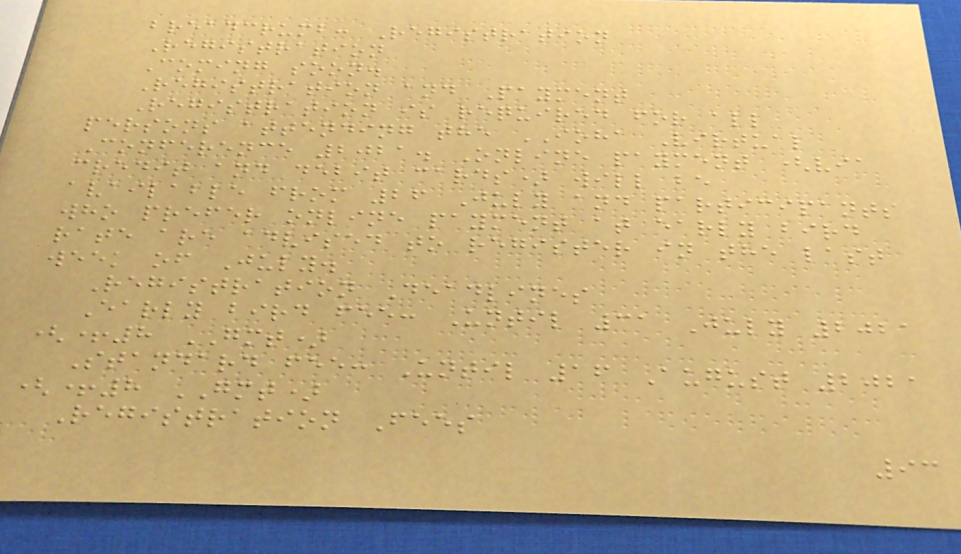breadcrumb: Registration
Registration
Coming soon.
Registration and Payment
Registration is required for all
persons attending the IOHA Virtual
Conference 2021. Online payment (via
credit and debit cards) will be
available from 26 July and participants
who prefer online payment at early bird
rate are advised to register in the last
week of July.
Registration Deadlines
Early bird fee: Until 31 July 2021
(+8 GMT)
Standard fee: Until 16 August 2021
(+8 GMT)
Registration Fees
93
